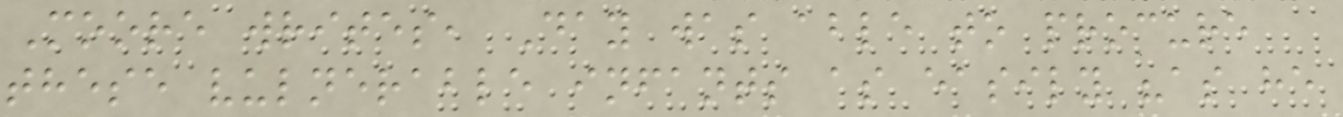Moore writes, Day was able to procure
these vulnerable infants as easily "as he
